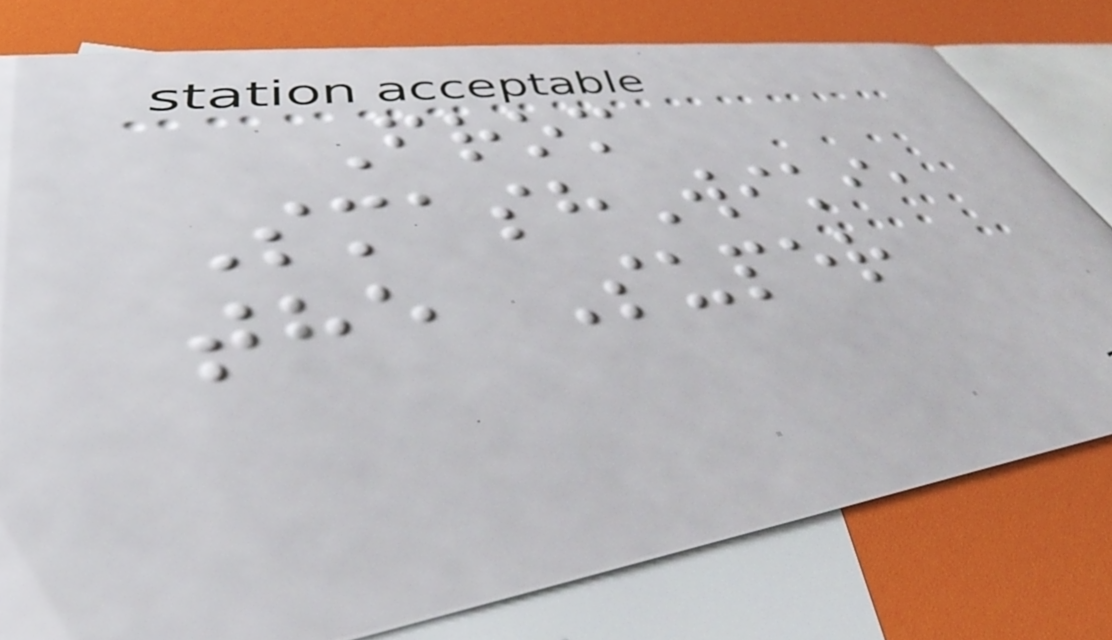From
SmashWiki,
the Super
